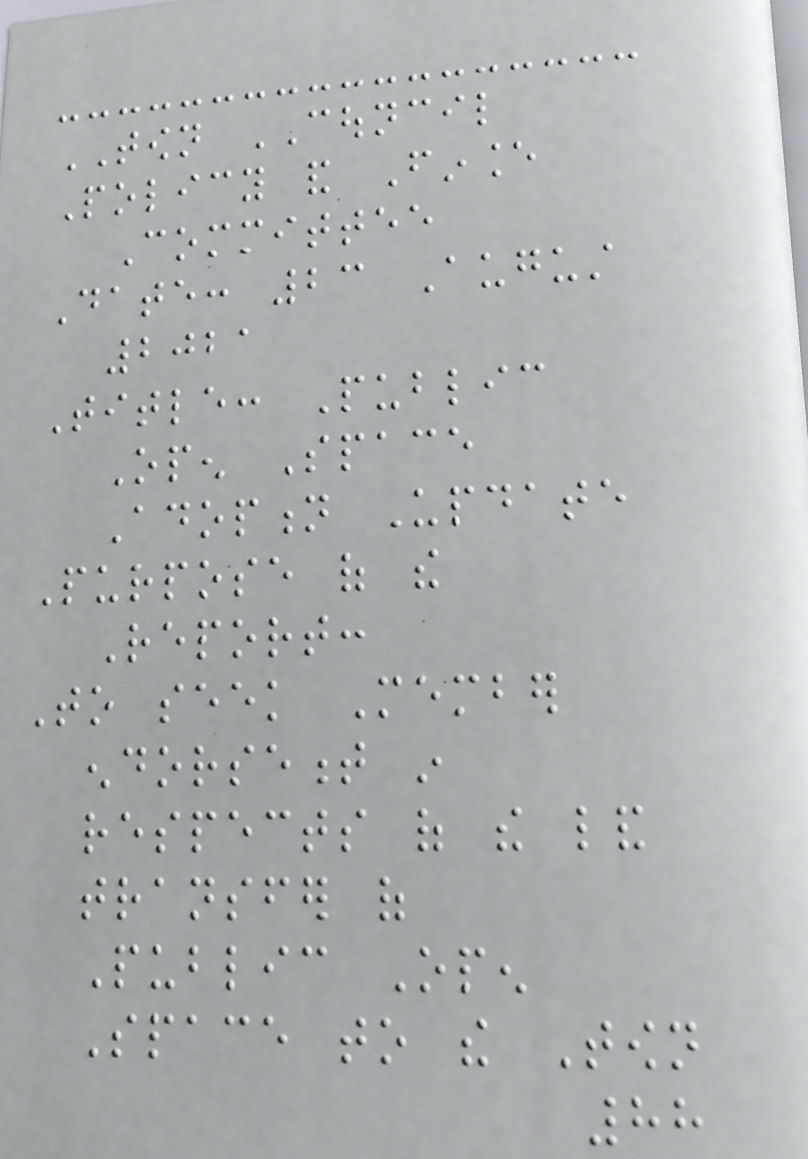TOWN COUNCIL
Policy and Finance
Committee
Date: 23 August
2021
Title: Public
Open Space
Adoption Update
Purpose of the
Report:
To seek Member
endorsement in
respects of the land
transfer of
Public Open
Space to the Town
88
